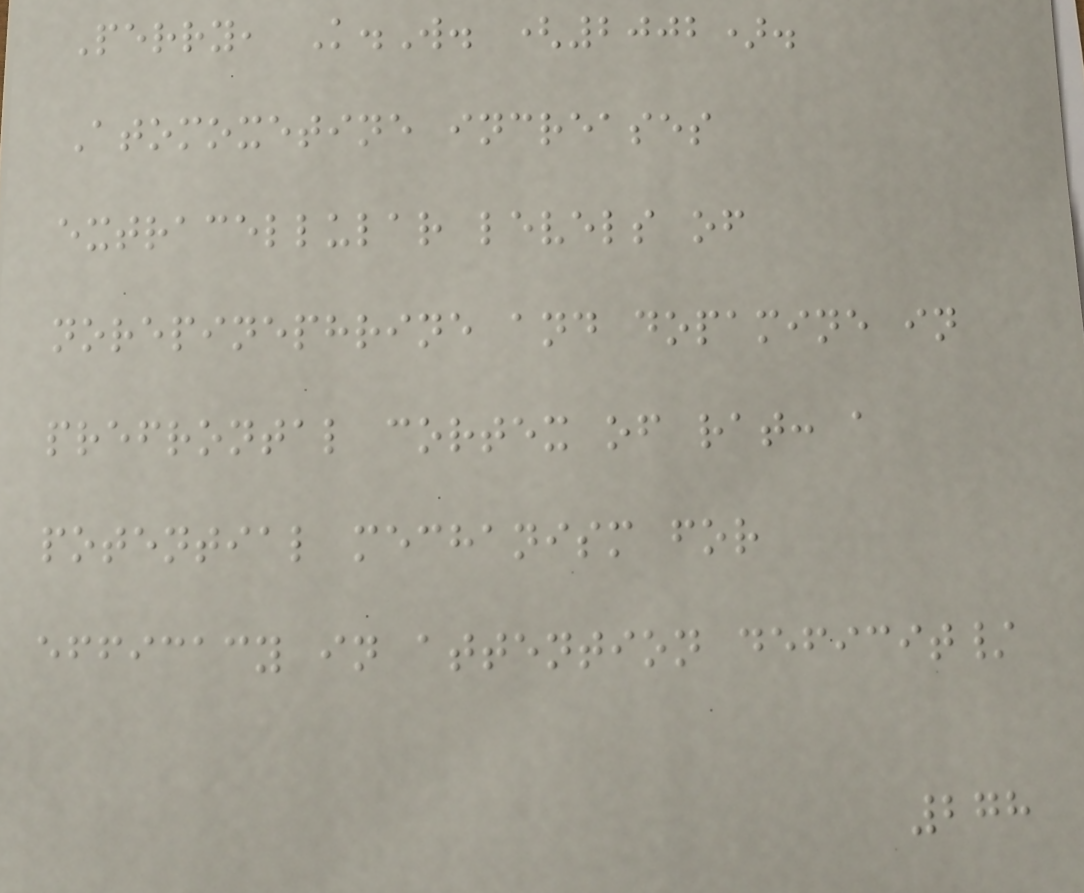Perry, K.W. (2002).
Atomoxetine increases
extracellular levels of
norepinephrine and dopamine in
prefrontal cortex of rat: a
potential mechanism for
efficacy in attention deficit/
278
